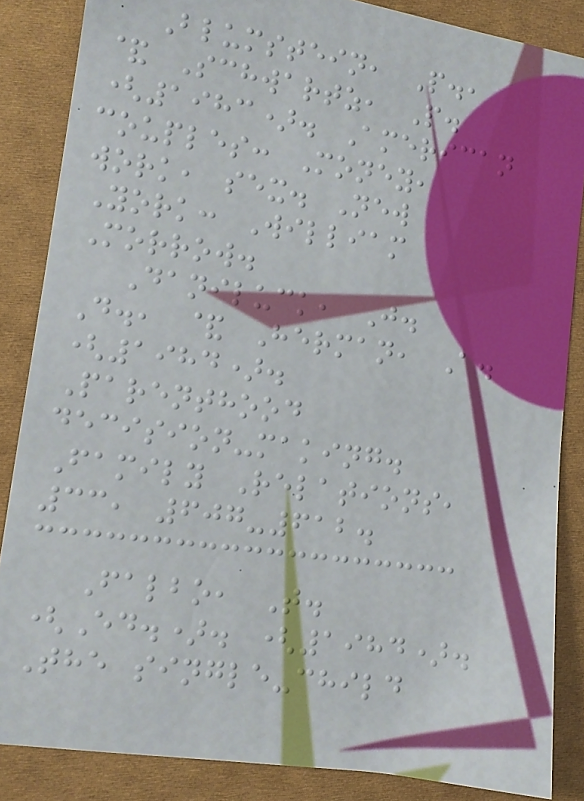Blumstein, P.,
& Schwartz, P.
(1983). American
couples: Money,
work, sex. New
York: William
Morrow.
Daniluck, J.
D., & Herman, A.
(1984).
Parenthood
decision-making.
Family Relations,
33, 607-612.
Falbo, T.
(Ed.). (1984).
The single-child
